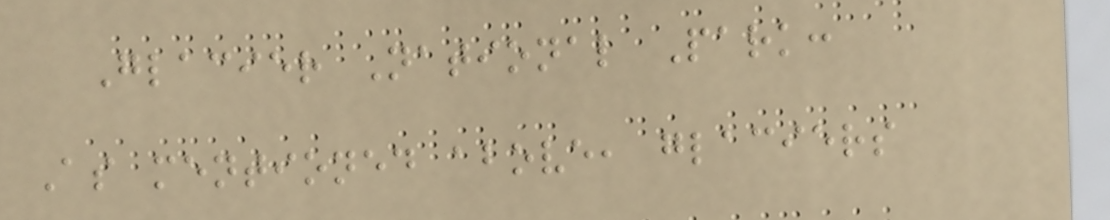Glacier National Park:
As mentioned above, glaciers
